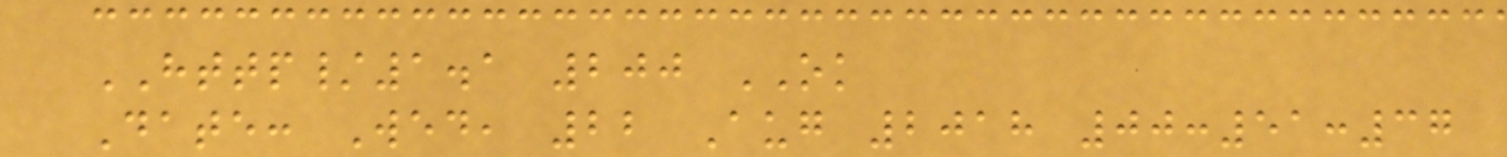HTTP/1.1 200 OK
Date: Wed, 22 Aug 2018 00:51:37
